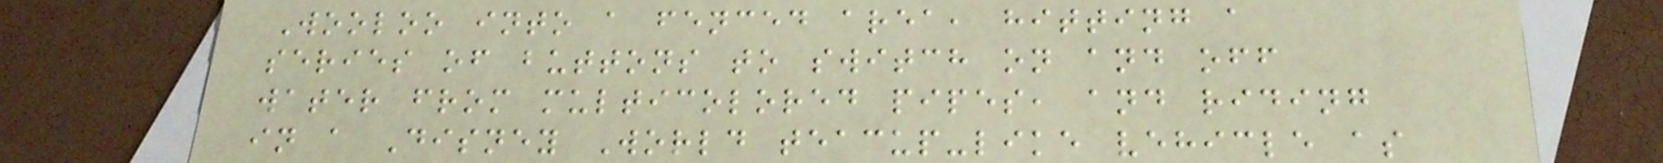Wooloo into a fenced area, hitting a
series of buttons to switch on and off
water from multicolored pipes, and riding
in a Disney World teacup-like vehicle as
